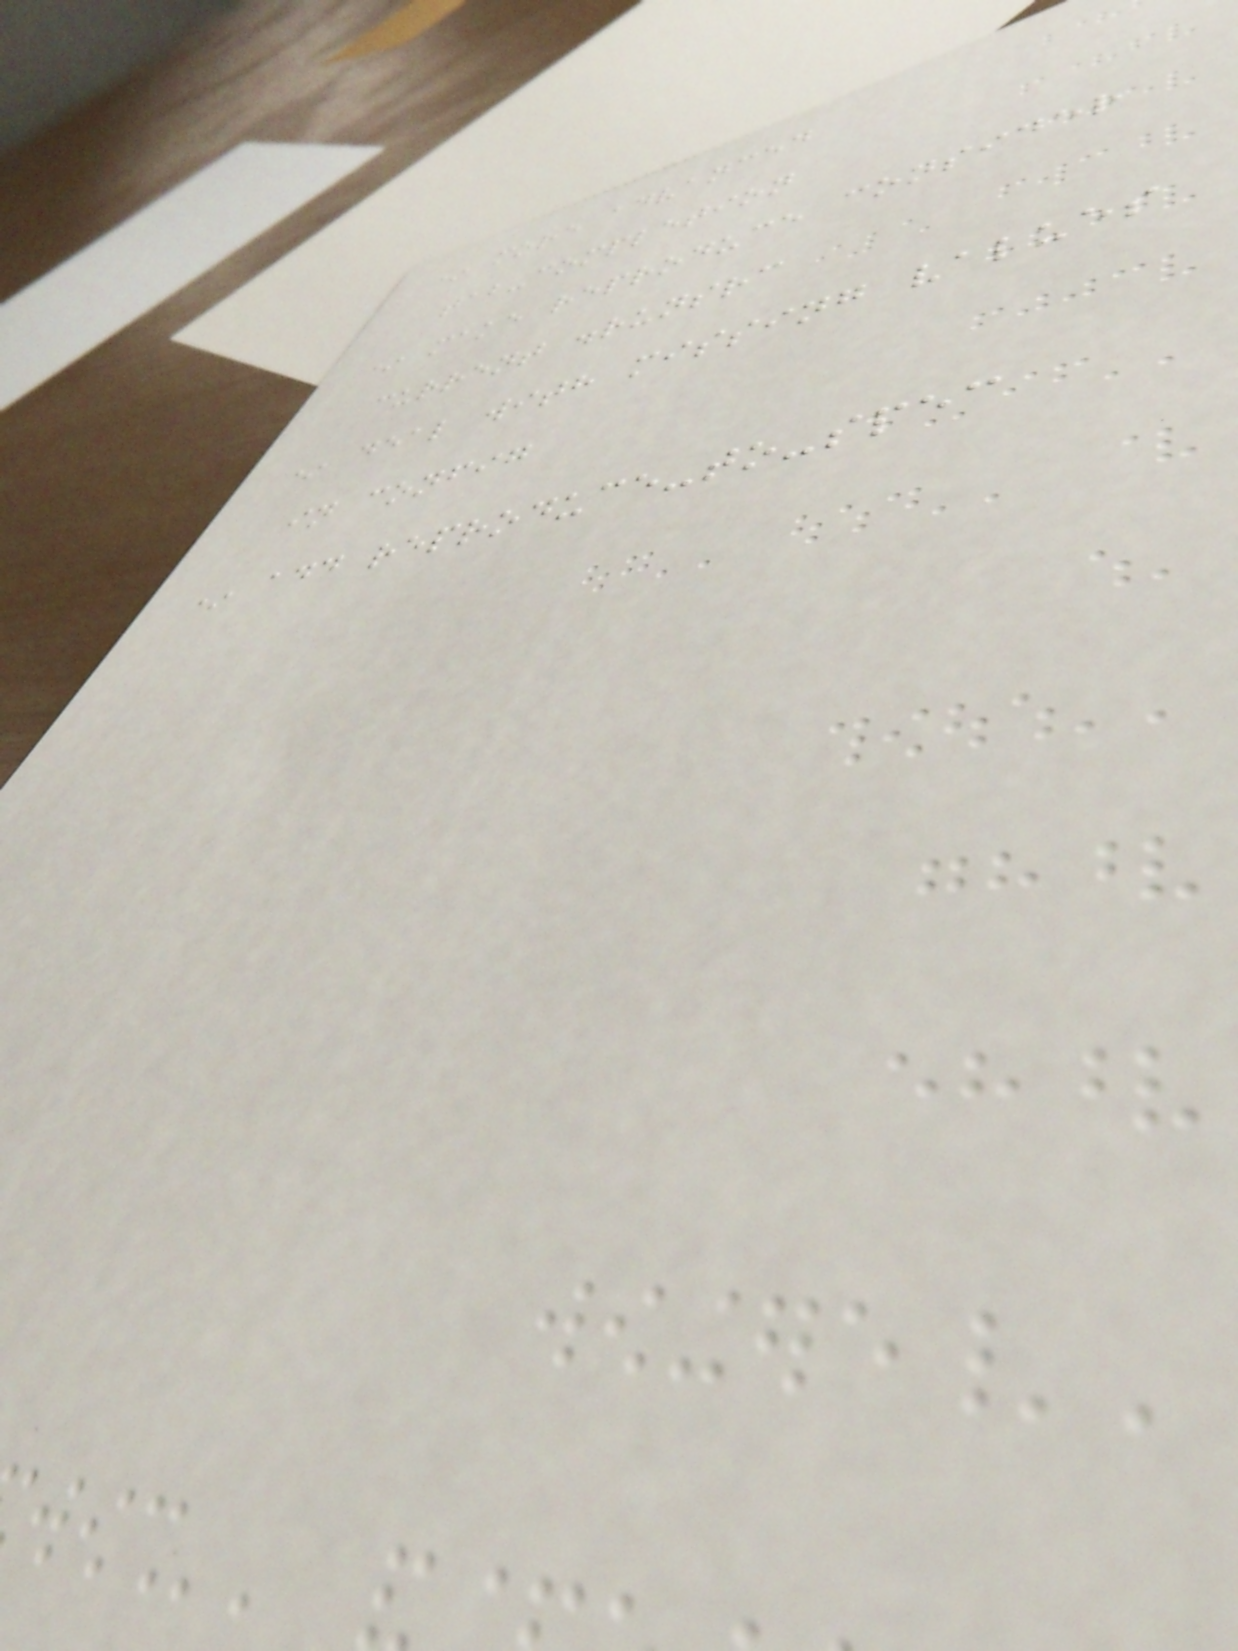* more advanced
tab-completion
* make reproduce consider
current .runsrc
* deal with missing values
in config
* add reproduce-to-spec
